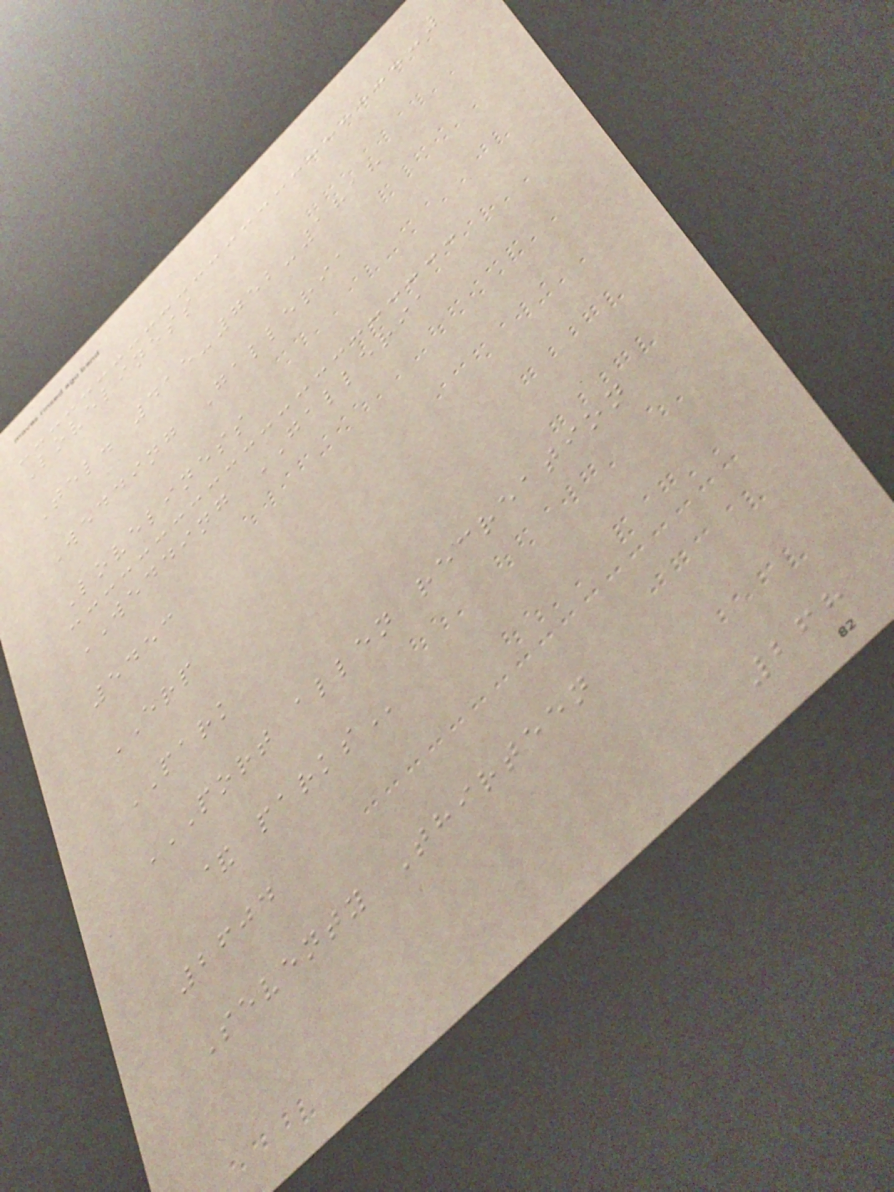Loveliness
Tel. 415-752-1818
Wedding Galleria
Loveliness
WEDDING GALLERIA
5453
ERP
PARK
PORT ALLEN RECREATION
& PARKS
2604
Seventy Thirteen
268
